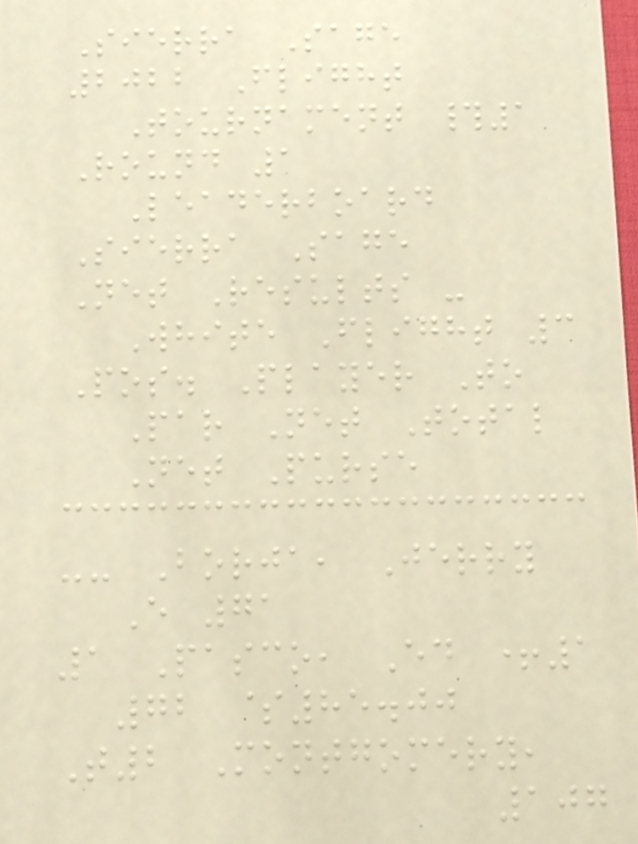Sierra Sage
2022 Flight
Tournament #1
Round 1
Leaderboard
Sierra Sage
Net Results -
White Flight 3
Pos. Player To
Par Net Total
Net Purse
-- Borja, Jerry
E 71
1 Pasco, Ed +1
72 $85.00
T2 Montgomery,
107
